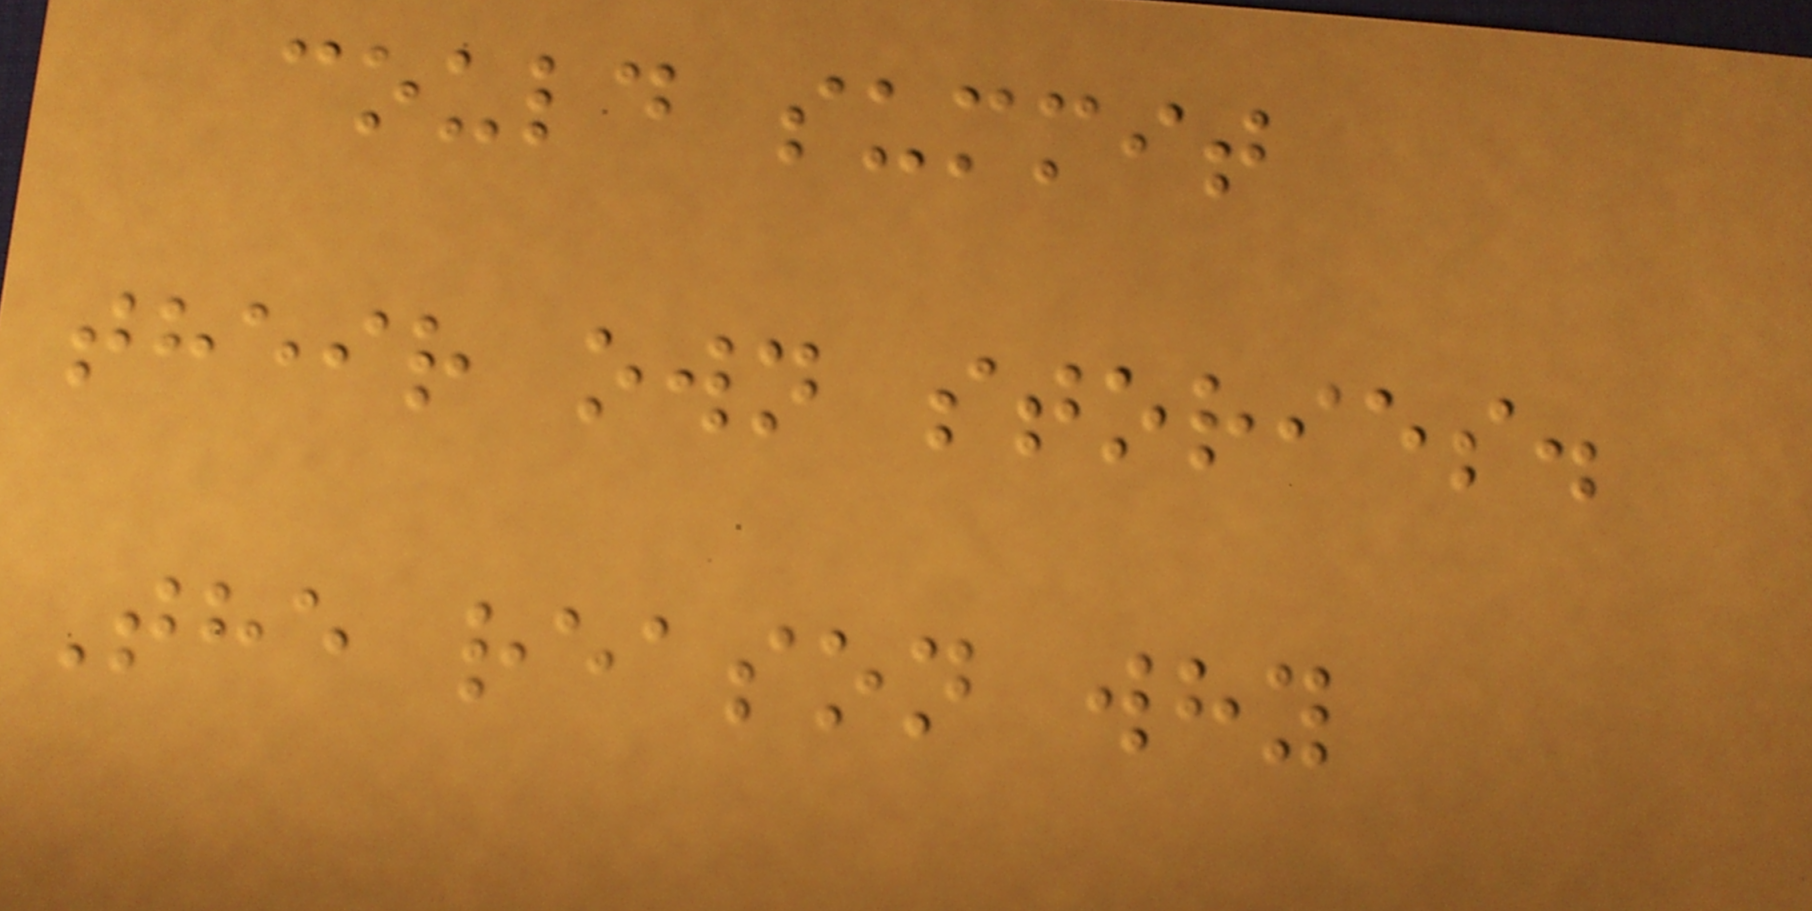could summit
their own stories.
The reason why
